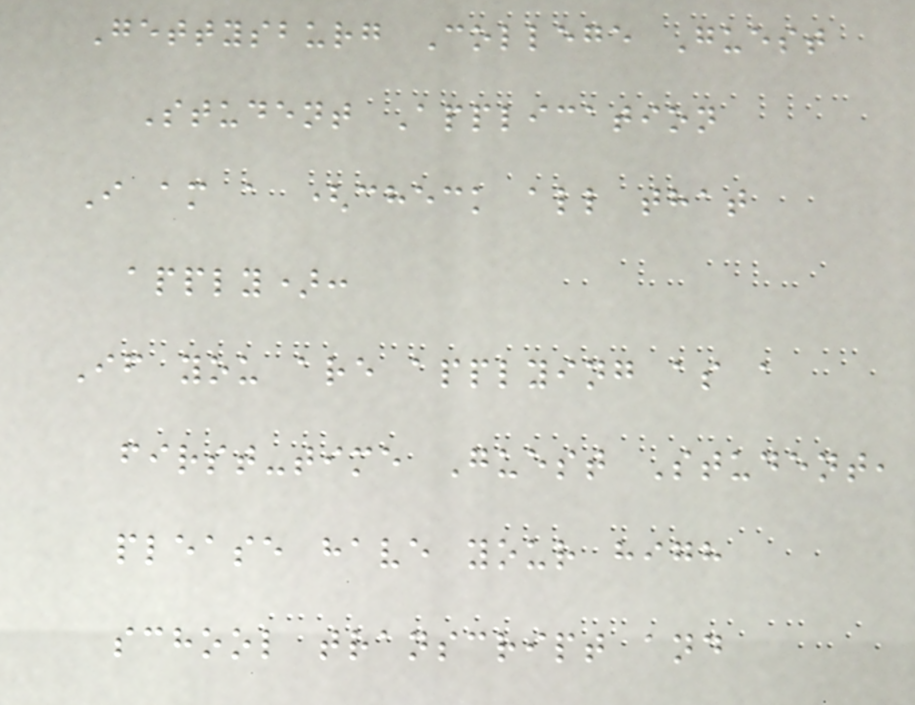Gettysburg College Guest
Student Application
I am a (check all that
apply):
If you are applying as a
first-time Guest Student,
please have your high
school transcript and
